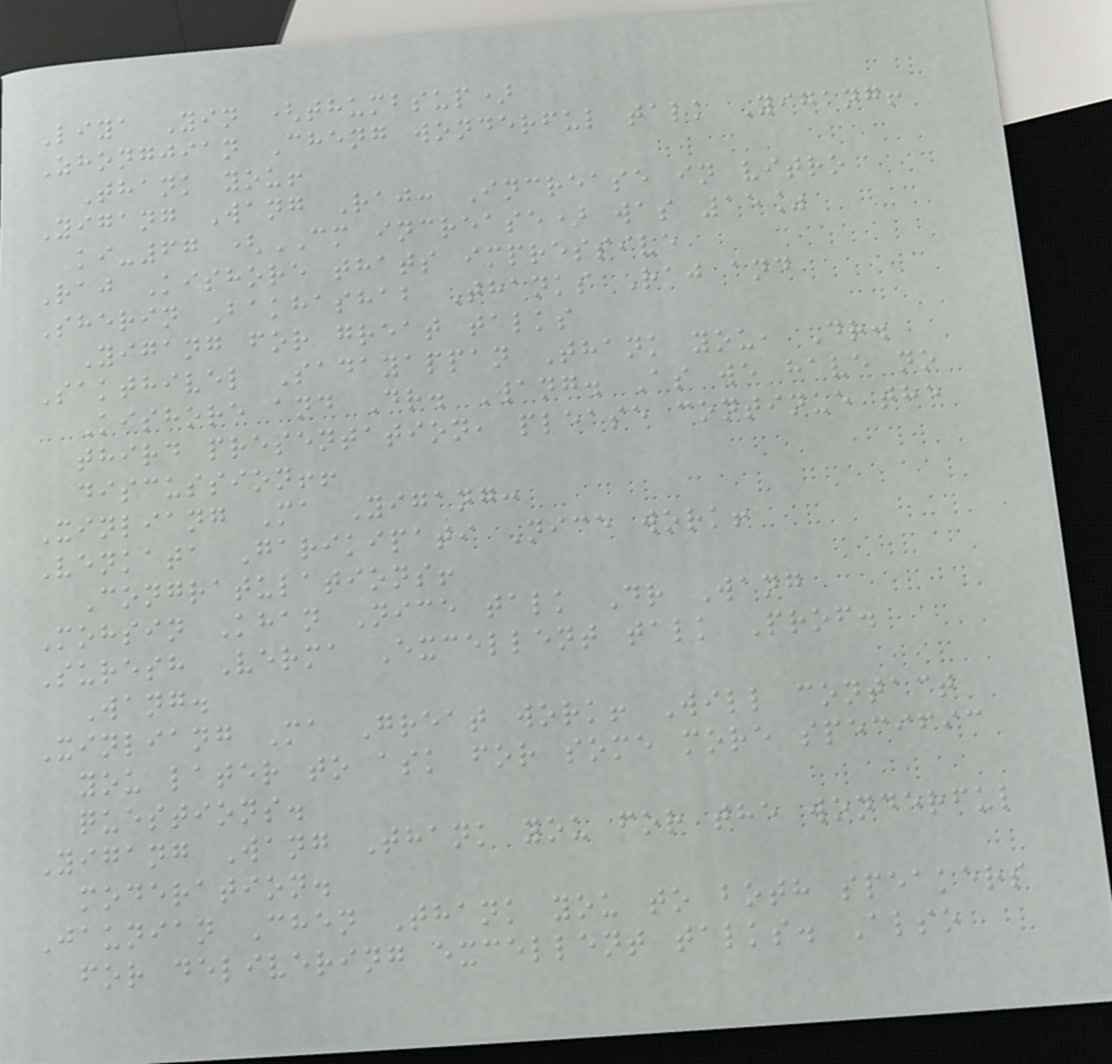Liya Yin (thumbsup)
Zhongjian Cheng wonderful talk Yigang!
Thank you!
Yigang Wang Raj: Increase in vitro
ki-67 (CM increase) was 15%
Raj Kishore thats impressive
Sherin Bakhashab Thanks Raj and
Yigang for great talks
Sakthivel Sadayappan Thank you, Dr.
Kishore and Dr. Wang. As we have no
third presentation, please continue the
discussion!!
Xinliang Ma Yigang:
Venkata Garikipati Nice work!
Congratulations!
Mohsin Khan Nice talk Dr Wang
Suresh Verma Excellent talk Prof.
Wang.
Xinliang Ma Great work! Will contact
you later to ask for some more specific
questions.
Yigang Wang Thank you for the wonderful
moderation.
Jaunian Chen Thank you to both speakers
for delivering excellent talks. Also
